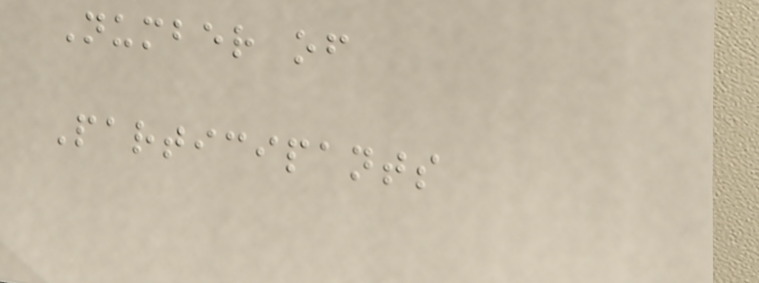Number of
Participants
